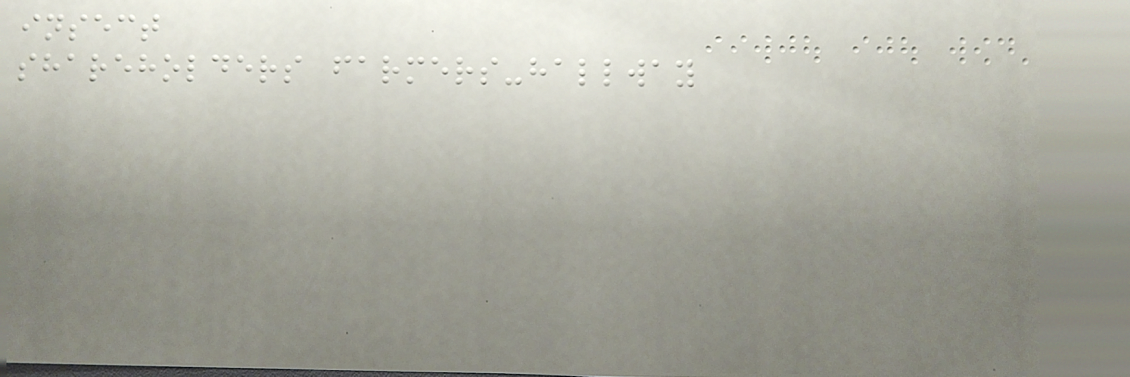insect
shareholders farmers-hallway
